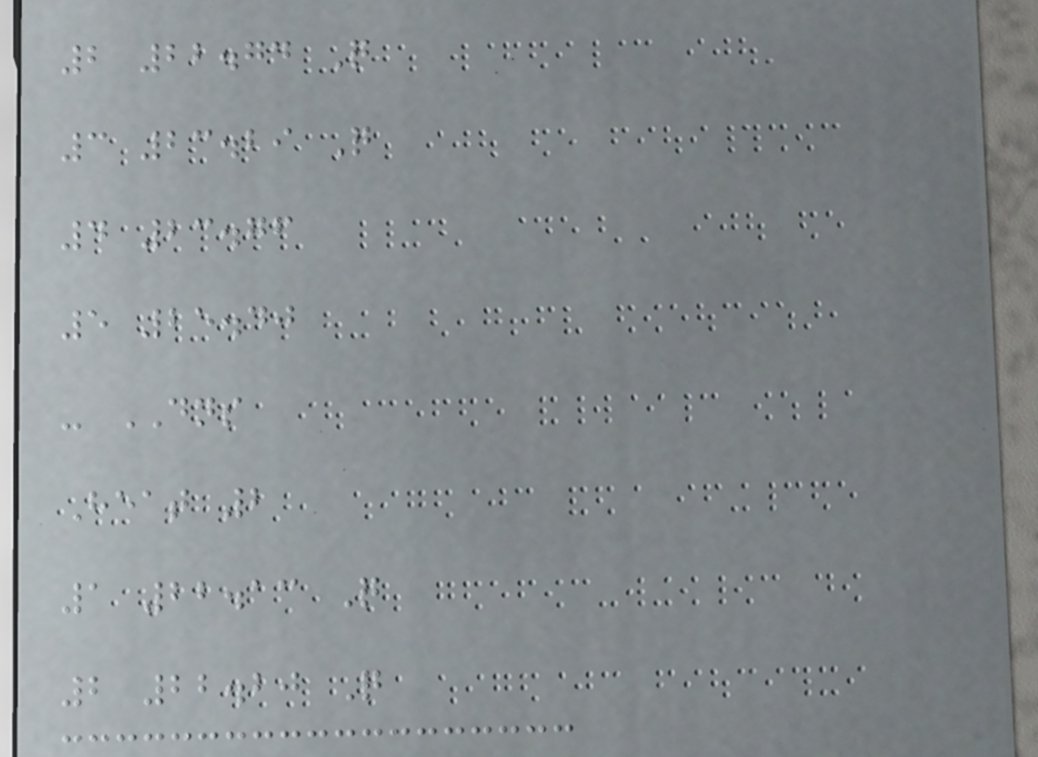2 22.74 Q
3 23.29 Q
4 23.76
5 25.40
- DNS
Heat 2
1 22.13 Q
2 22.20 Q
